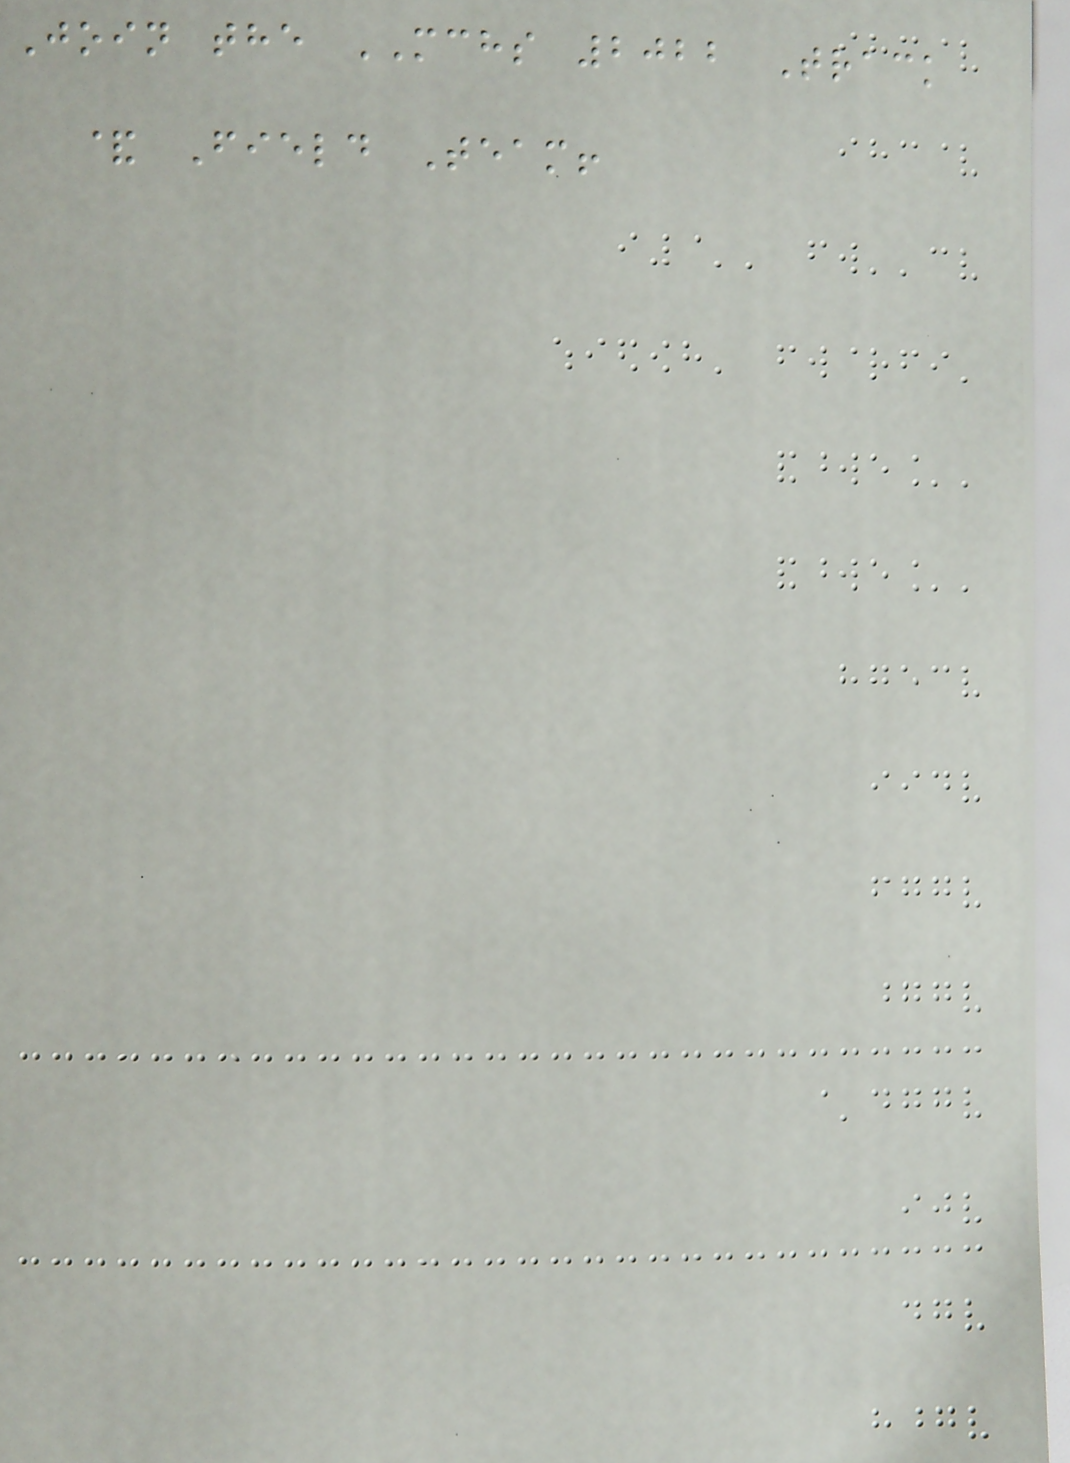Join the MCHS 2022 Track
& Field Team!
